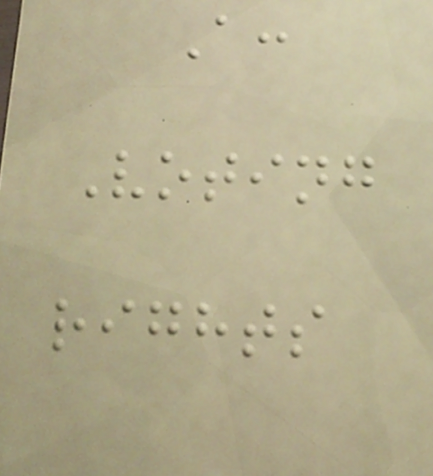A:
Voting
rights
